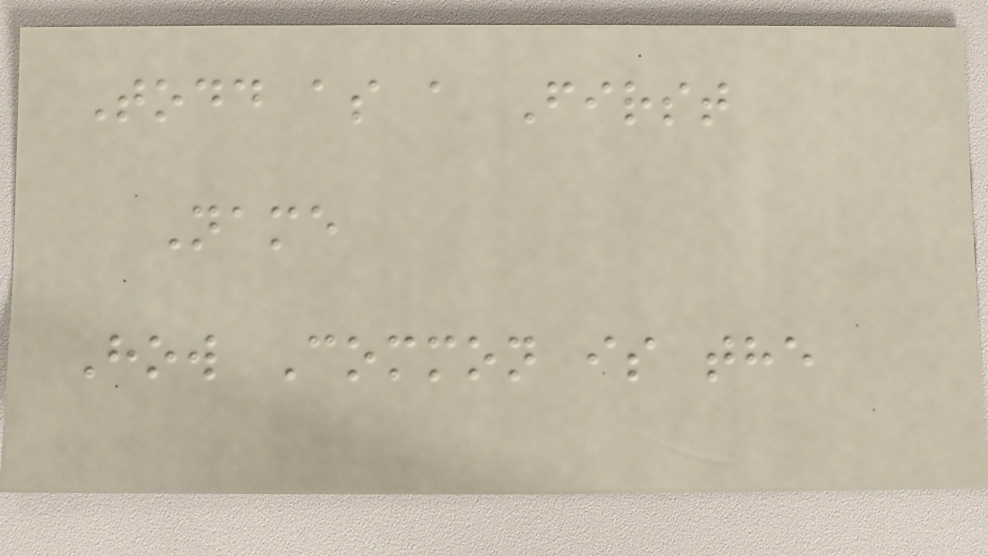Todd as a First
Name
How Common is the
